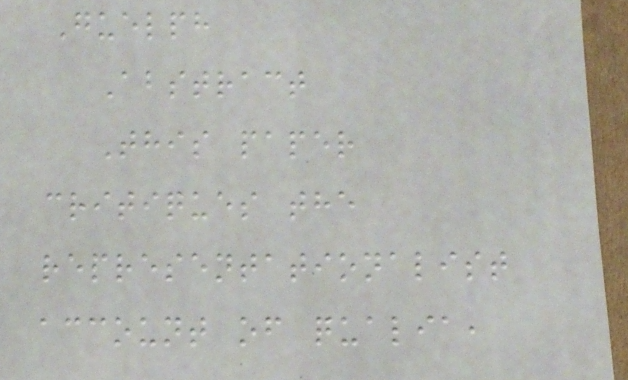Guelph
Abstract
This paper
critiques the
representationalist
account of qualia,
